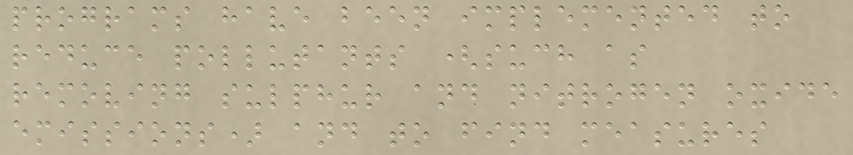programs have been implemented to
reduce pollutants (such as
removing sulphur and nitrogen oxide
emissions) and to find measures
